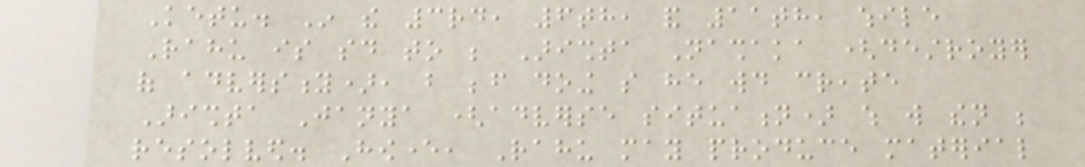Ketu. In the 3rd, 6th, and 11th, while
Rahu is said to be Arishta Nashaka (destroyer
of adversity), but before doing so he would create
Arishta Janya (adverse situation) which will then be
resolved. However, Rahu may produce material
